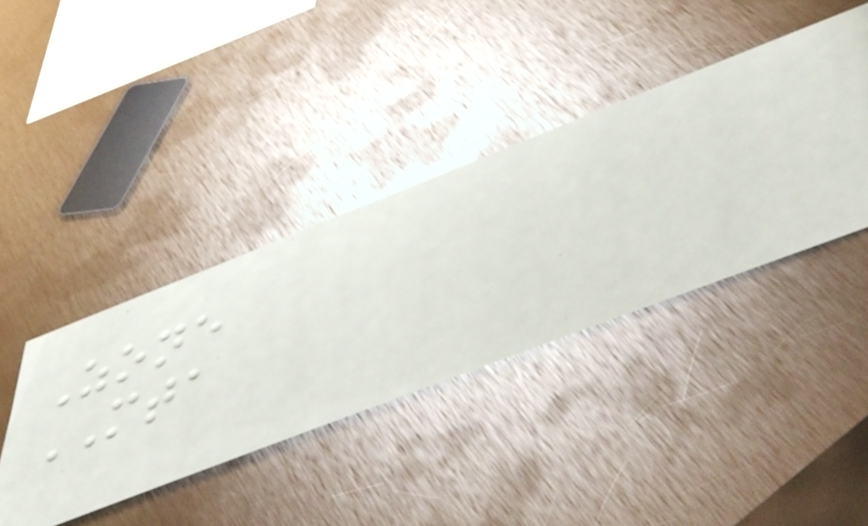Zone
MTA
